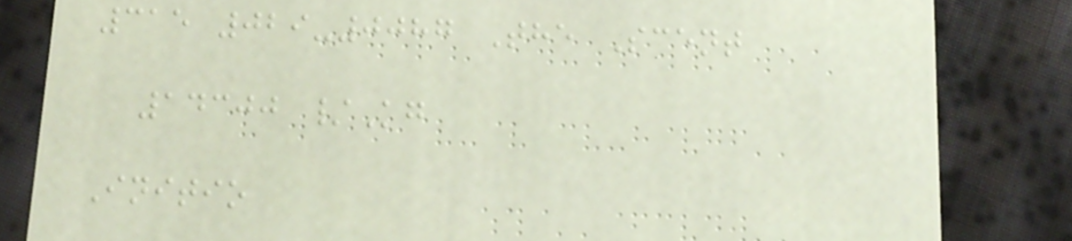315 029-0087 The Scent
14300 /Kg
Initio
